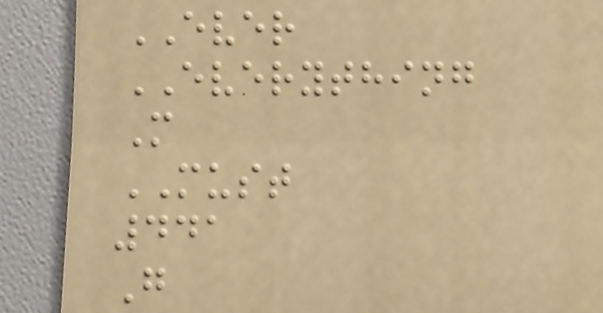EVER
EVERYTHING
M
MUST
441
G
